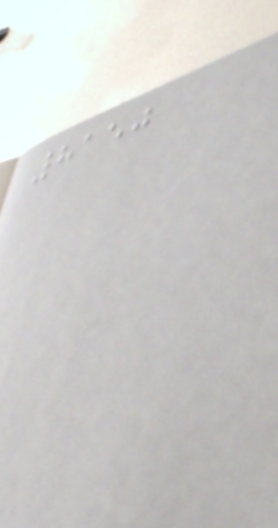8150
